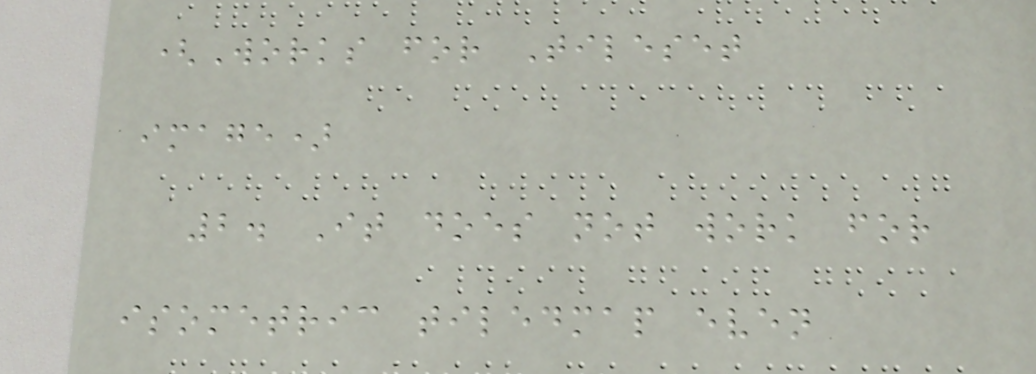(Works for Tileset
image)
2. It does not work for
isometric tiledmap even
